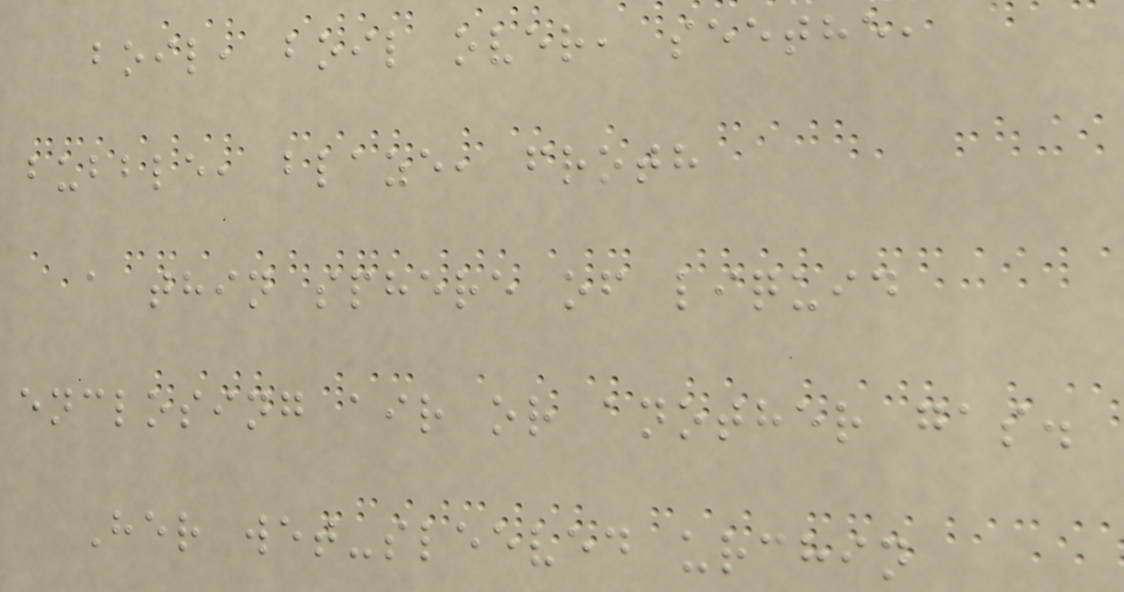boil, boil over, seethe,
bubble, blaze, froth
a thin sphere of liquid
enclosing air or another gas.
Her wet-sleeved urchin
